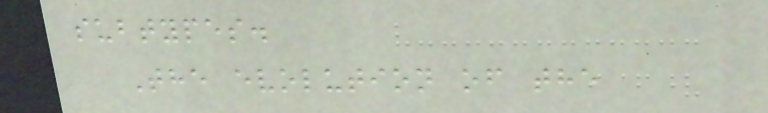subtypes.
The evolution of the
